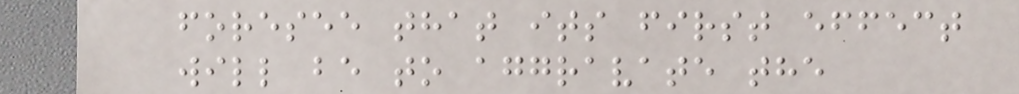foresee that its first effect
will be to aggravate the
